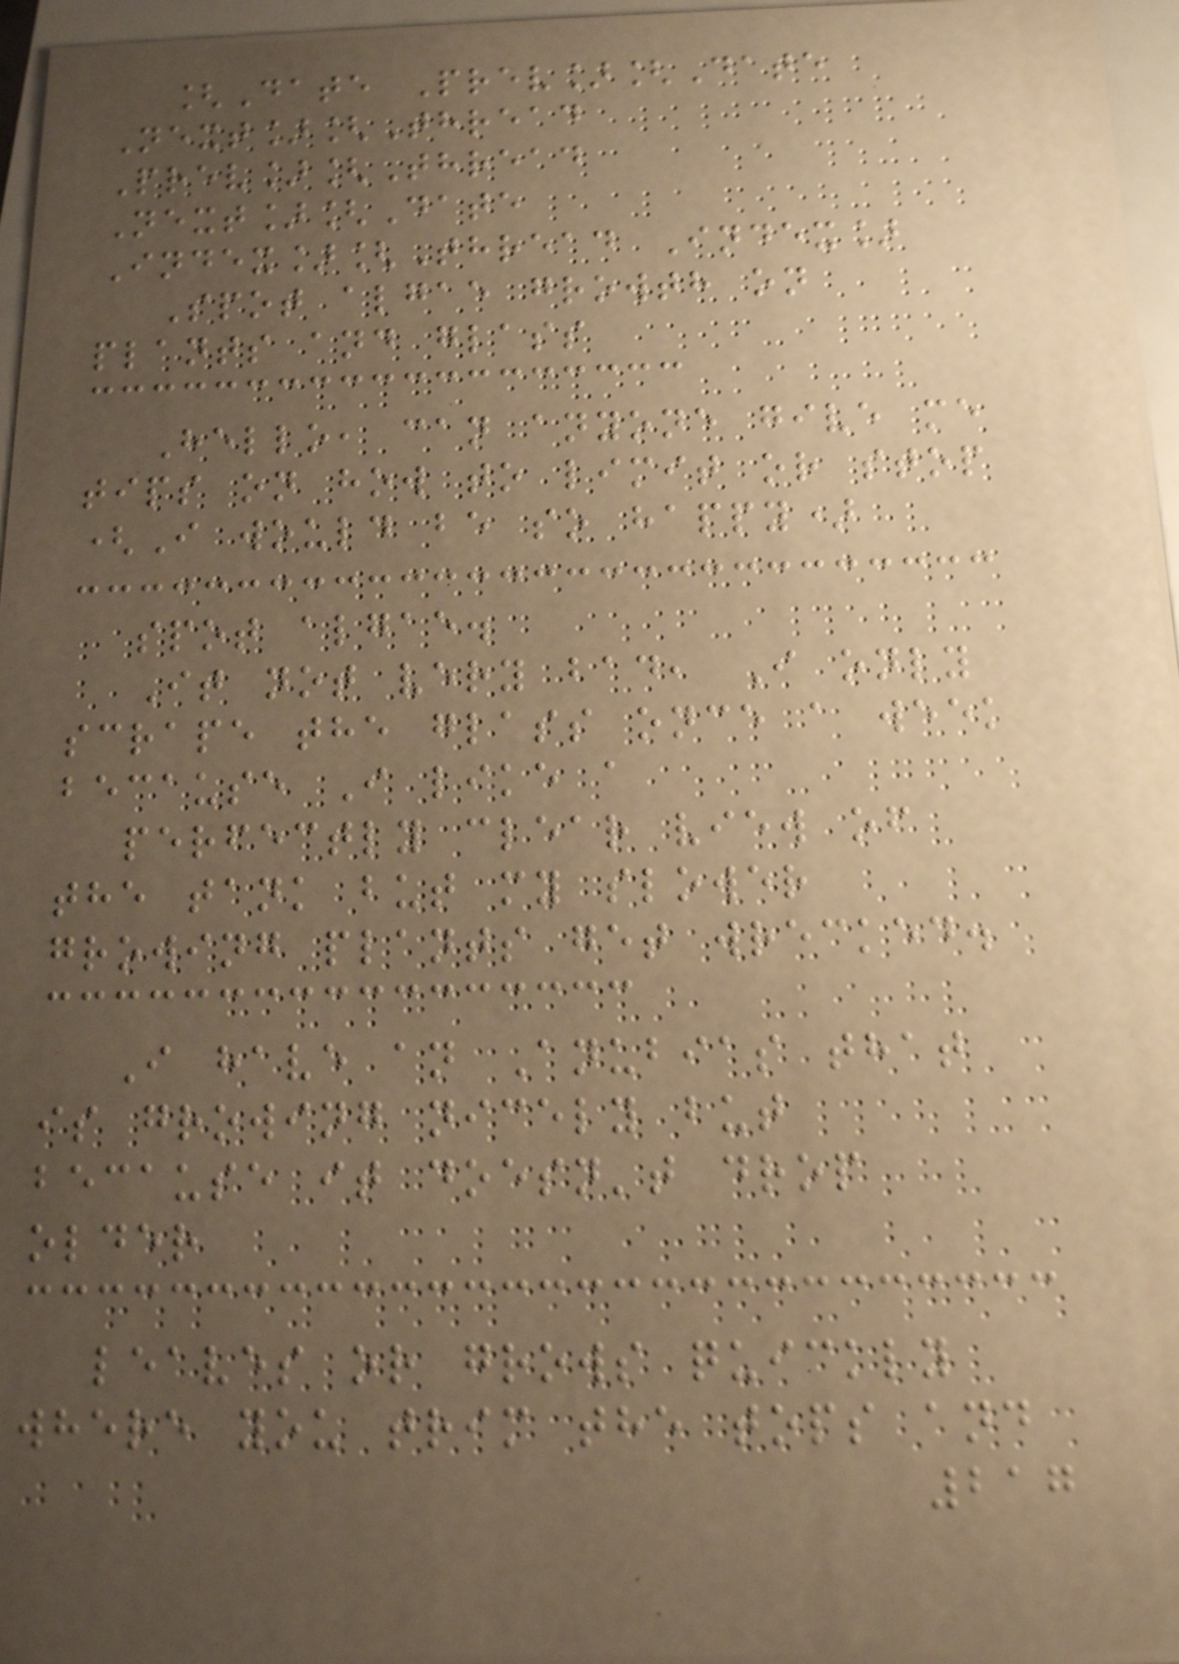[Date Prev][Date
Next][Thread
Prev][Thread
Next][Date
Index][Thread Index]
Spot algae growth on
plants and glass
Hello, can anyone give me
tips on how to limit or stop
(I would be so happy)
spot algae.
It not very bad, I only
scrape the glass once a week
because I like a
perfectly clear view of
the tank but my slower
growing plants get wrecked.
I have an Anubias that
is growing nicely but
because it doesn't drop
older
leaves or grows quickly
where you trim the tops and
217
